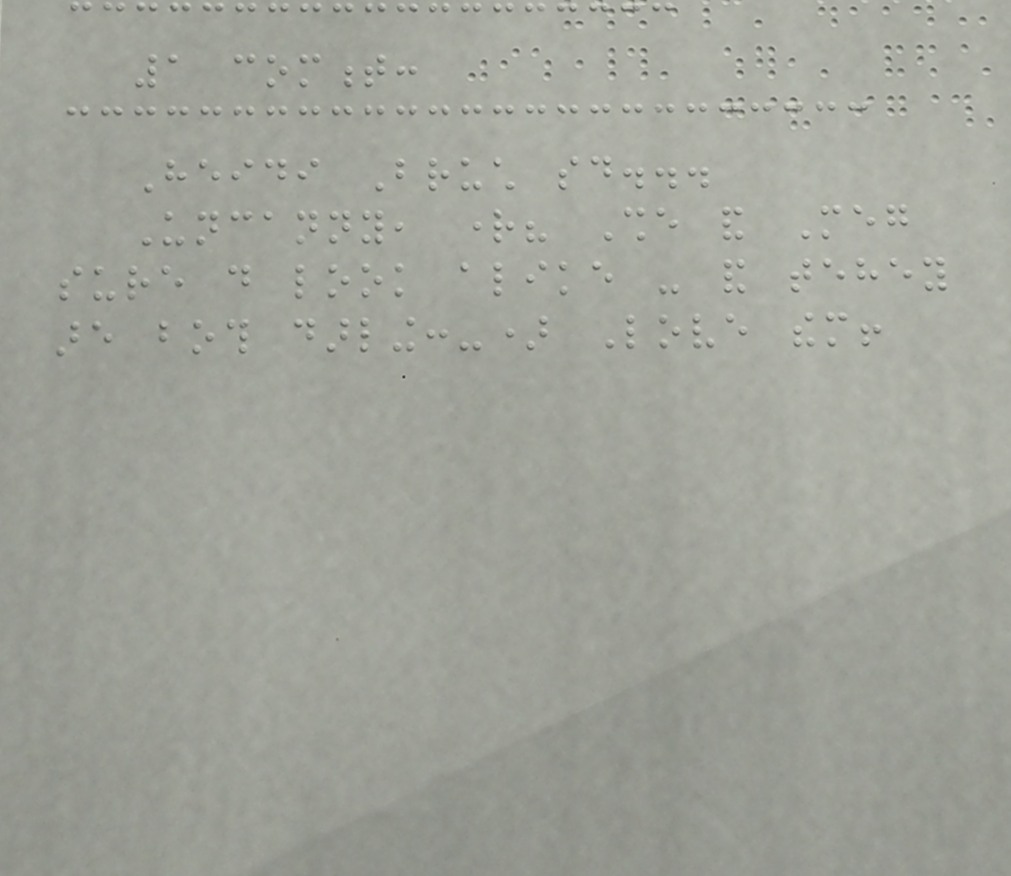1 comment:
Heidi Bruch said...
Uncanny, right? She and Meg
sure do look alike - and tehey
are both darling:-) Love them!
